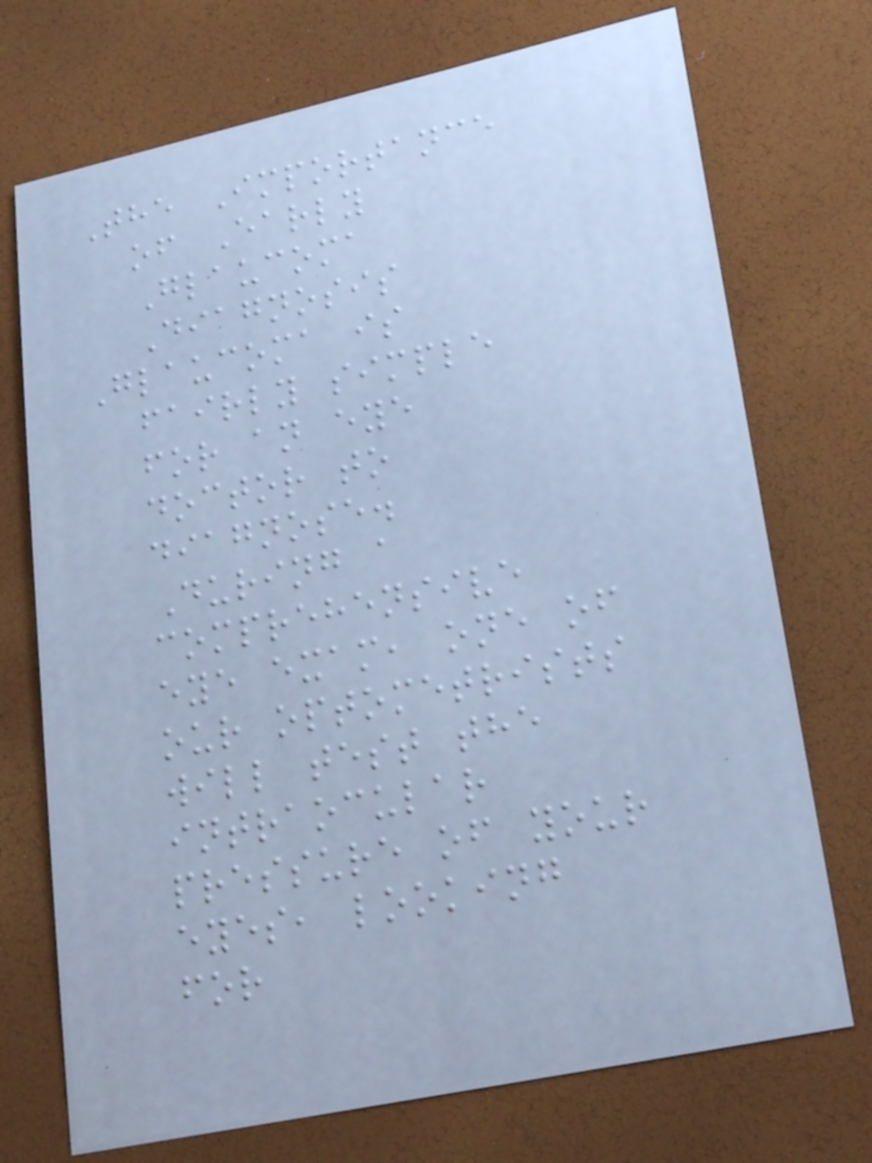The Importance
of Early
Glaucoma
Diagnosis
Glaucoma is
fairly simple
for an eye
doctor to
diagnose.
During a
comprehensive
eye exam, one of
our optometrists
will test the
intraocular
pressure of your
eyes, looking
for
